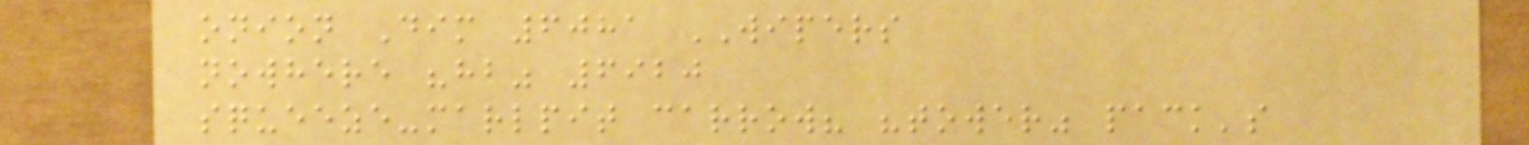onion Dim 6081 WIPERS
nowhere "hb" 6920
squeeze-marlpit carrow? "tower" pack's
